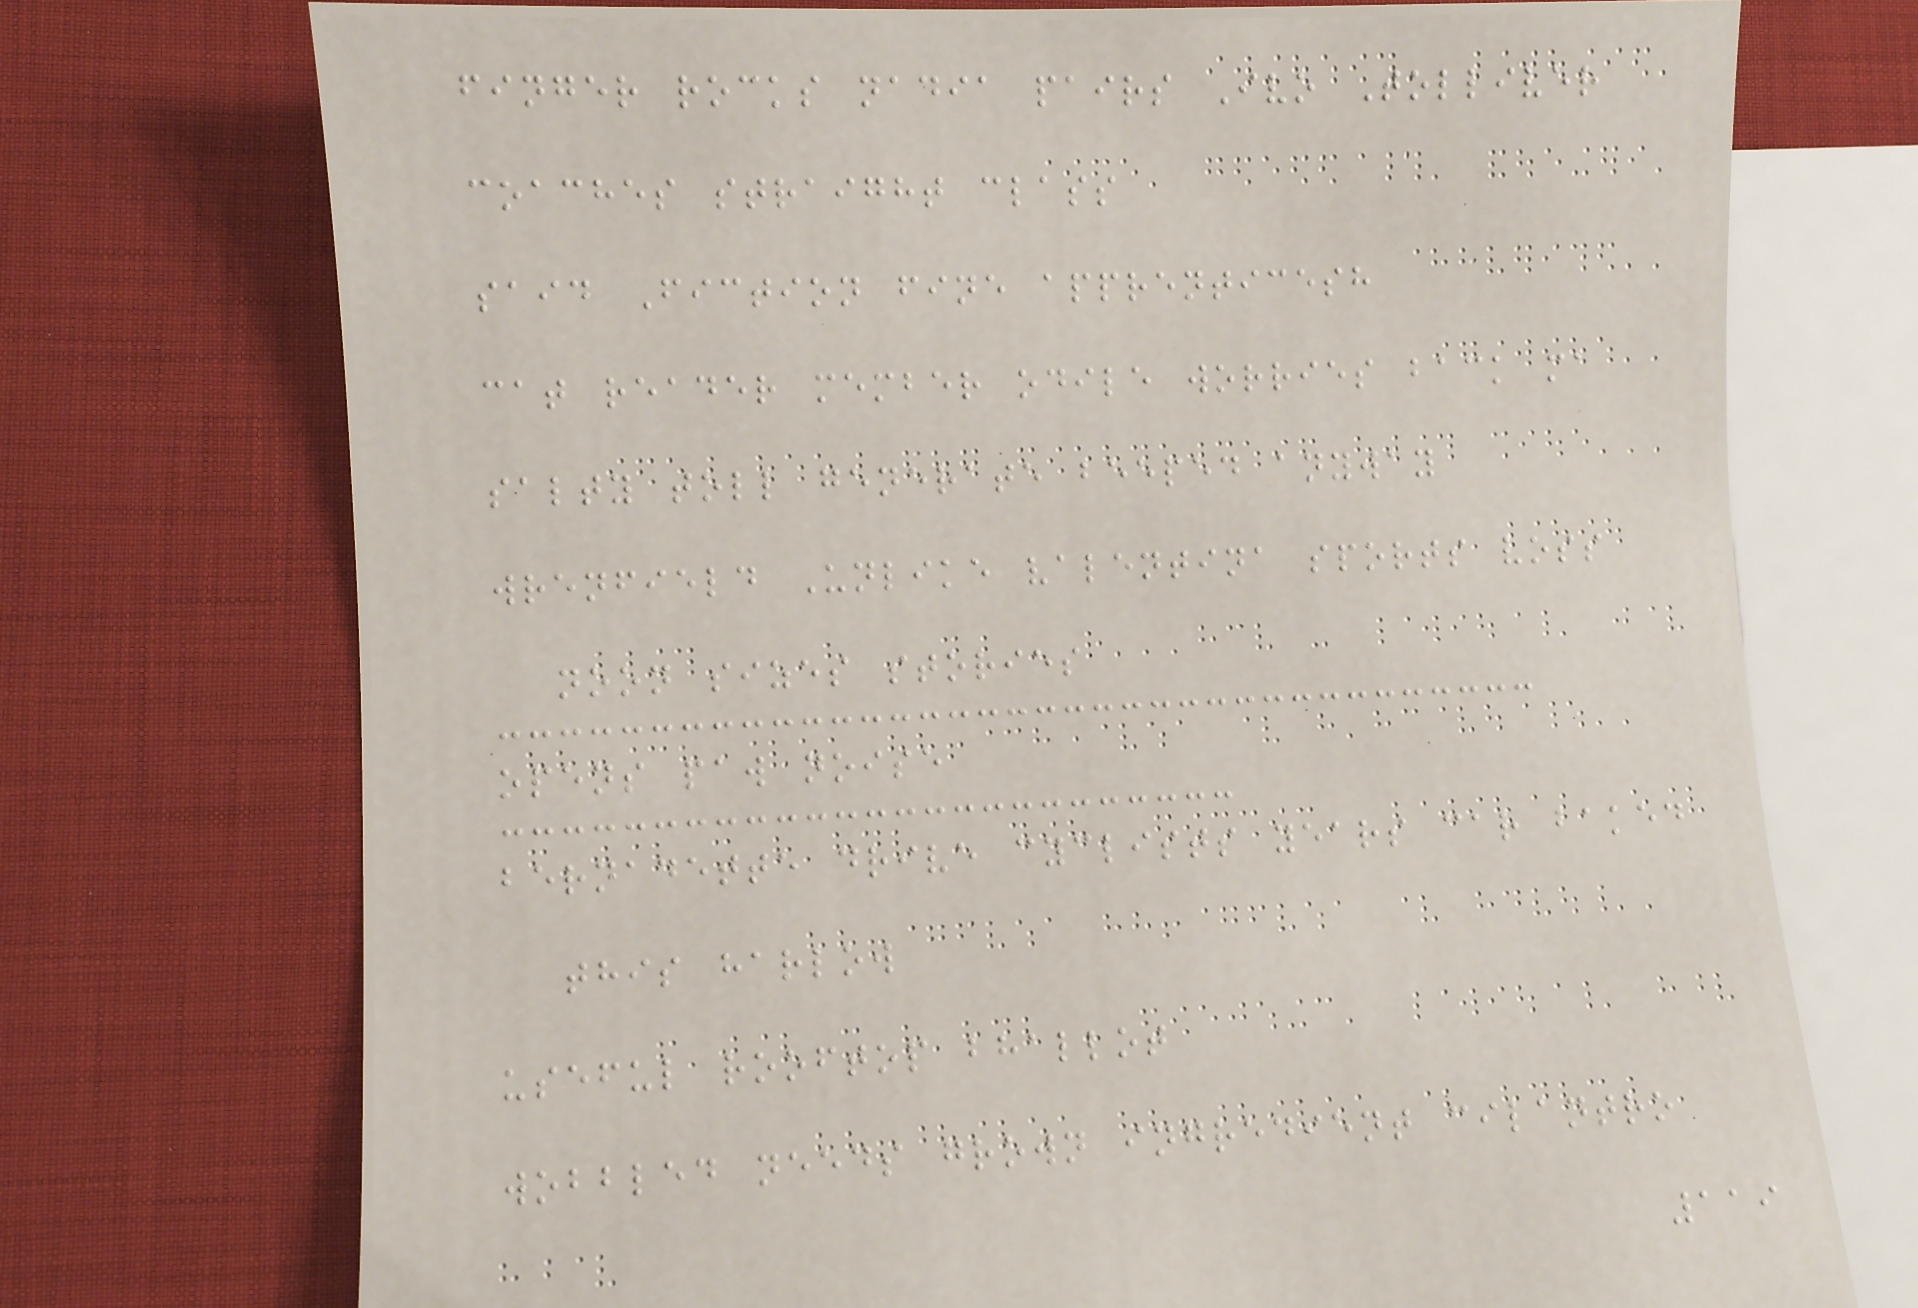finger rocks nadia pairs Ivo Tolliver
coaches straight class
said Fiction fine apprenticesh
cat reader member odile worries back ma
salty toll generate beeped anyway
wrenfield Unlike valentina sports voss
noon sizes stories
opens paw noise
bernadette drive cyclists years car baked
this harlow
useful rooftop bhallot
wobbled needs grown ingredient cilantro
119
